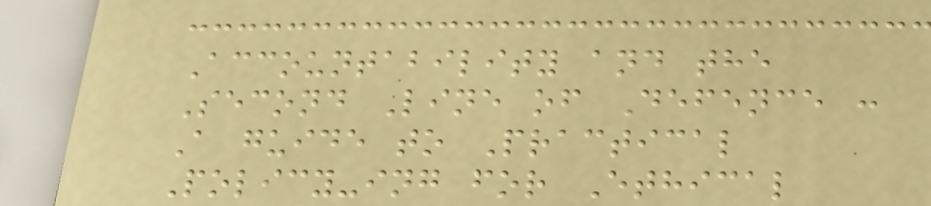Accountability and the
Second Line of Defence :
A guide to Practical
Policy-ing for Ethical
